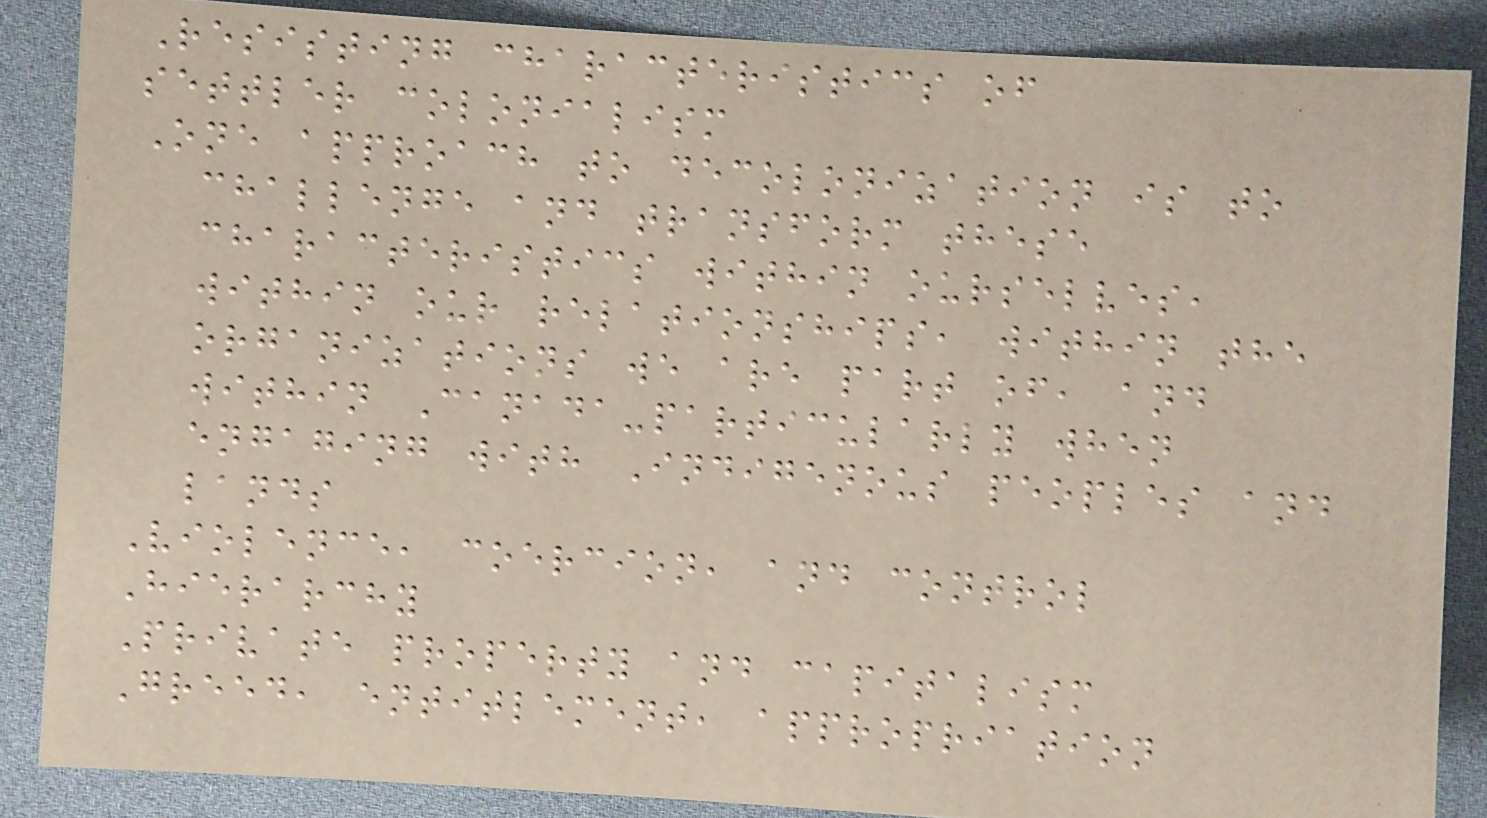Resisting characteristics of
settler colonialism
One approach to decolonization is to
challenge and transform these
characteristics within ourselves,
within our relationships, within the
organizations we are part of, and
within Canada-particularly when
engaging with Indigenous peoples and
lands
Violence, coercion, and control
Hierarchy
Private property and capitalism
Greed, entitlement, appropriation
